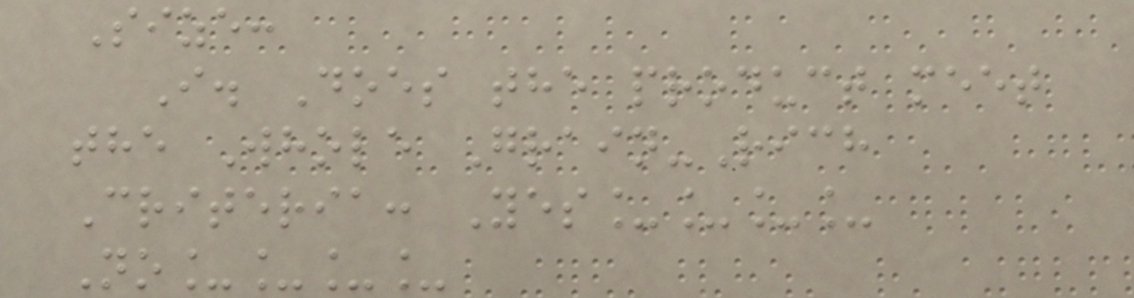Size:
I. Does the product meet
the Whole Grain-Rich
Criteria: Yes____
No____
